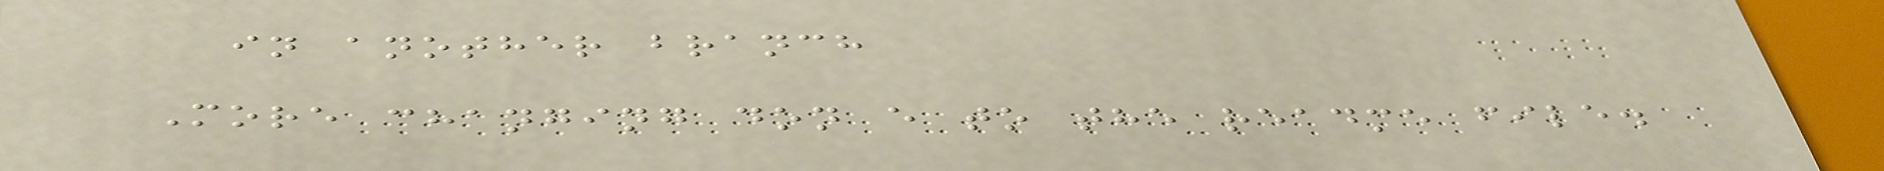in another branch
More changing don e to the readme file.
